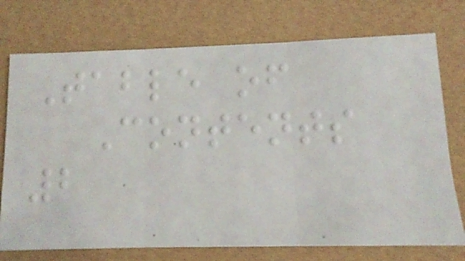Table of
Contents
2
